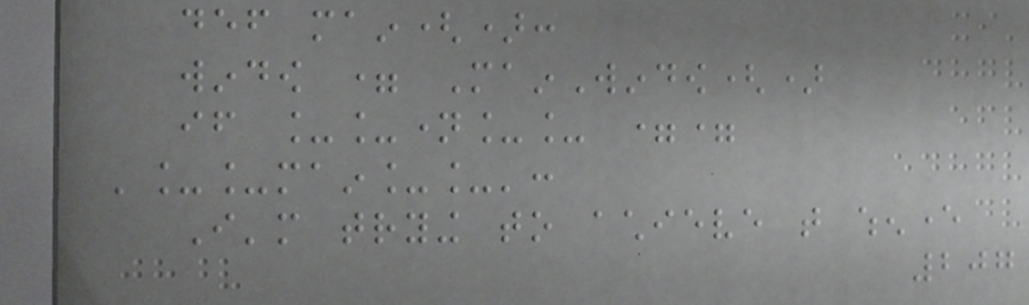def main():
window = MainWindow()
if __name__ ==
'__main__':
I'm trying to achieve that whenever
207
